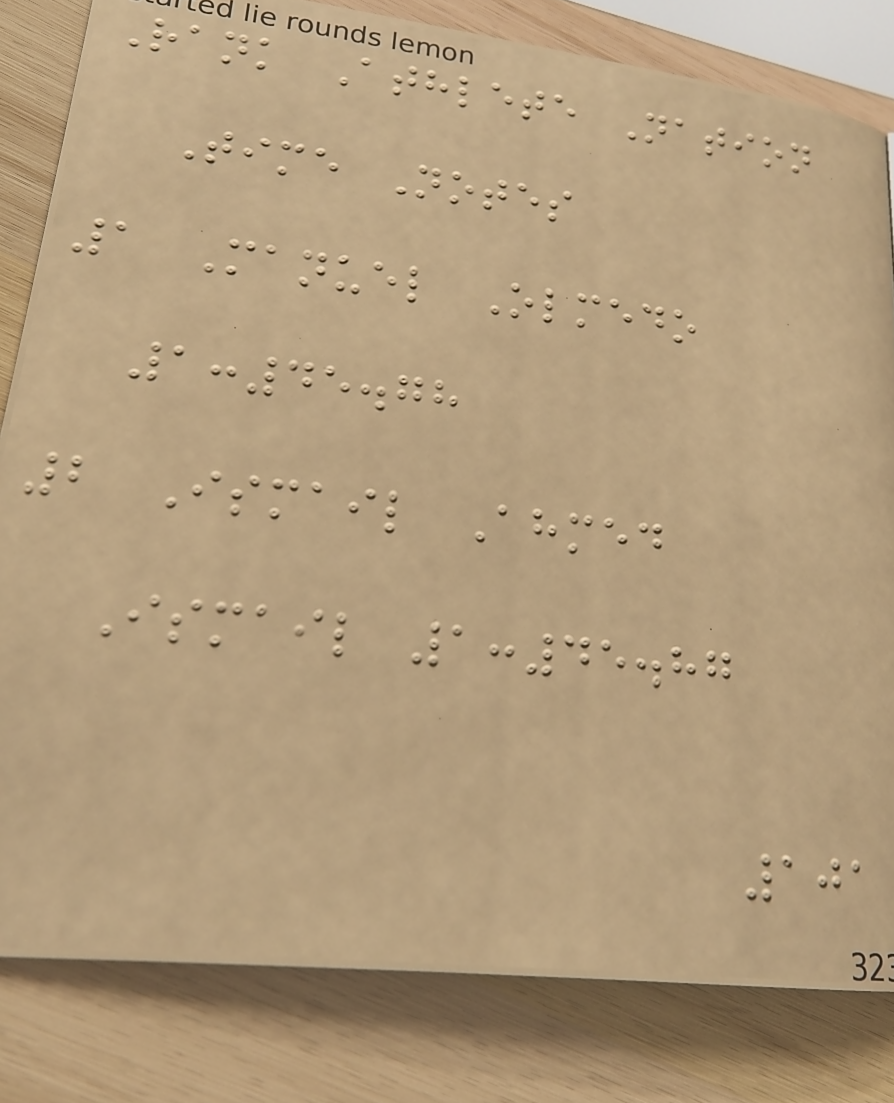Rank Athlete Nation
Time Notes
1 Manuel Olmedo
1:45.78
2 Ismail Ahmed
Ismail 1:45.87
101
